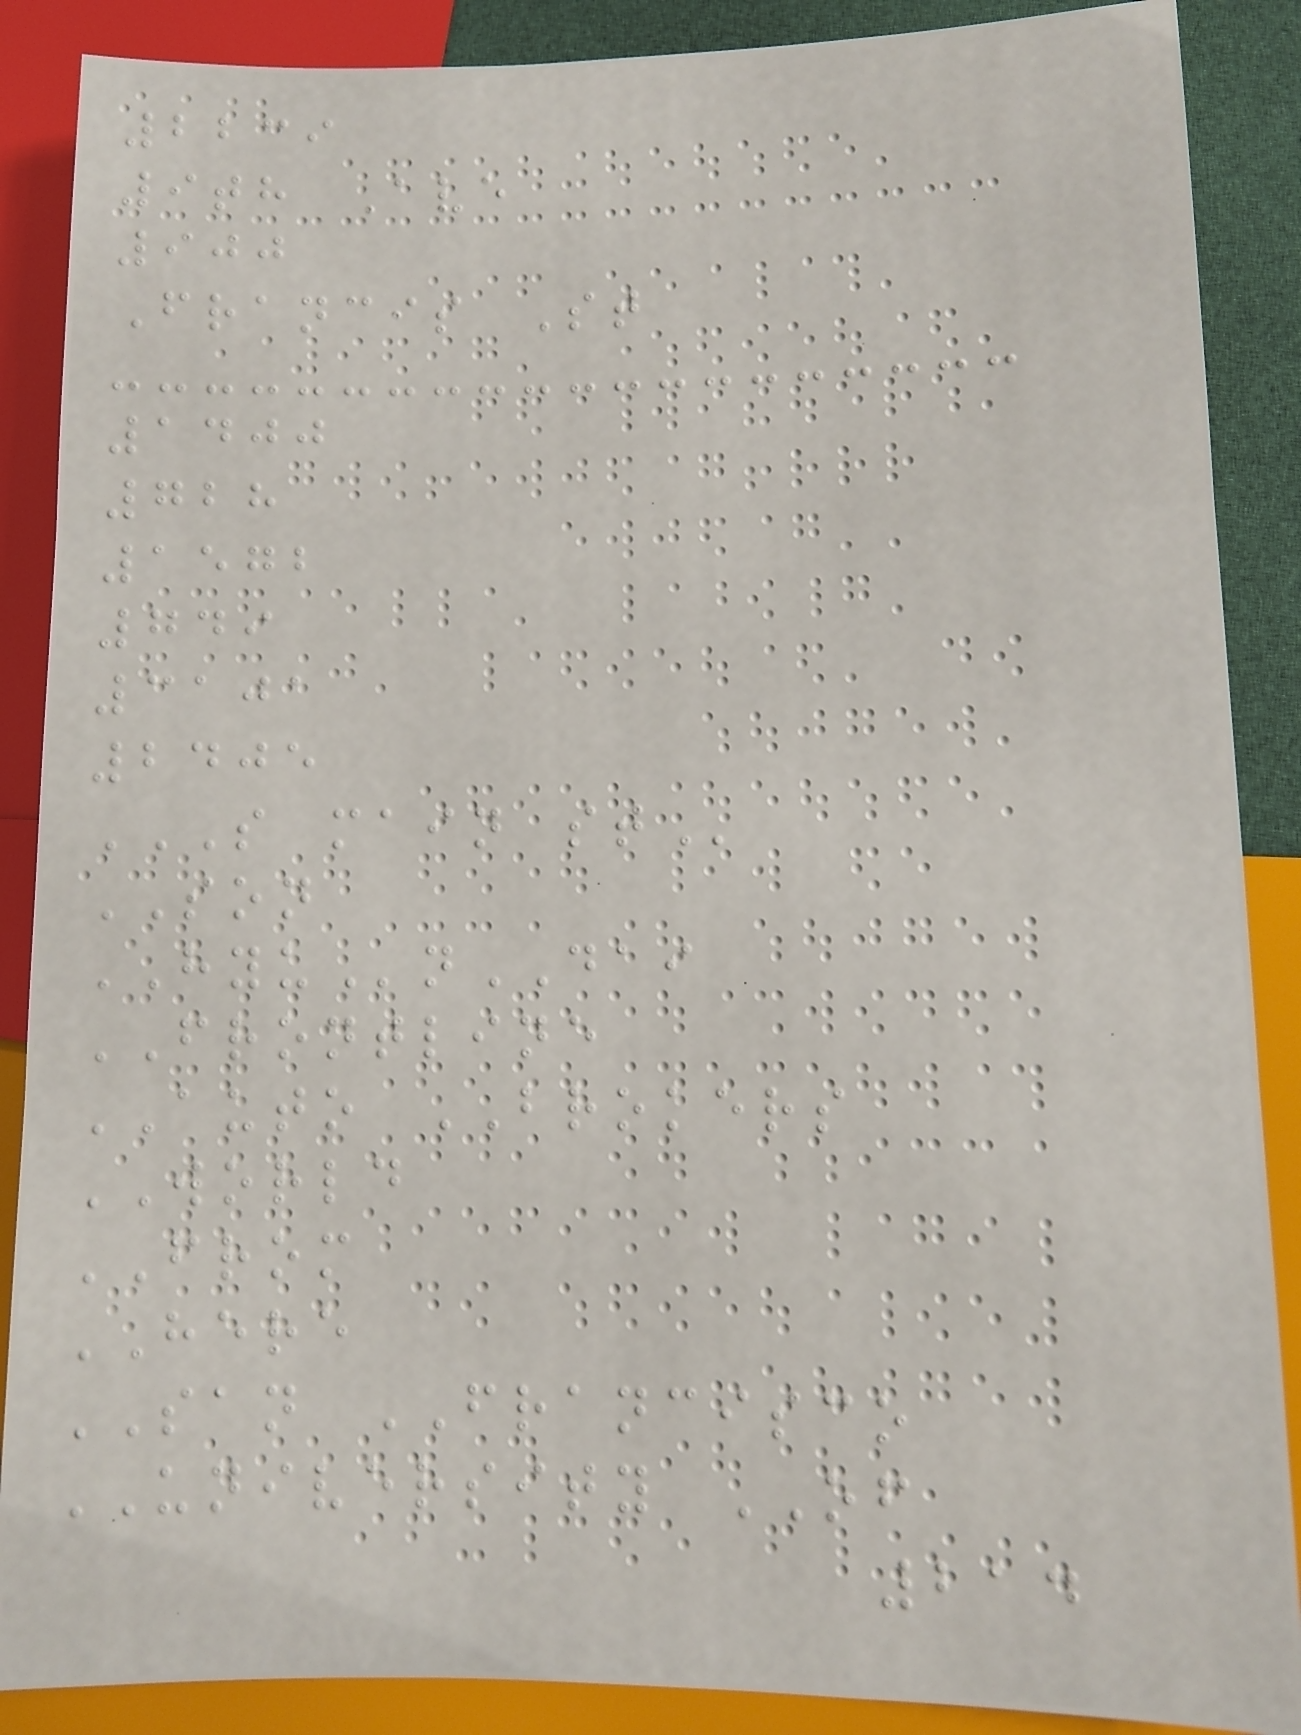2239
9th Ave
900
Francis St
1400
728
1572
749
3101
2405
S MAIN ST
SON
HYUnDAI
FRONTLINE
AUTO BROKERS
WORLD
FROM
HERE
SAN FRANCISCO
UNIVERSITY OF
214
